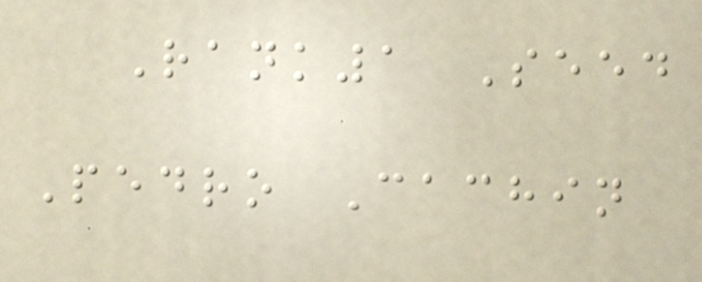Rank1 Seed
Pedro Cachin
